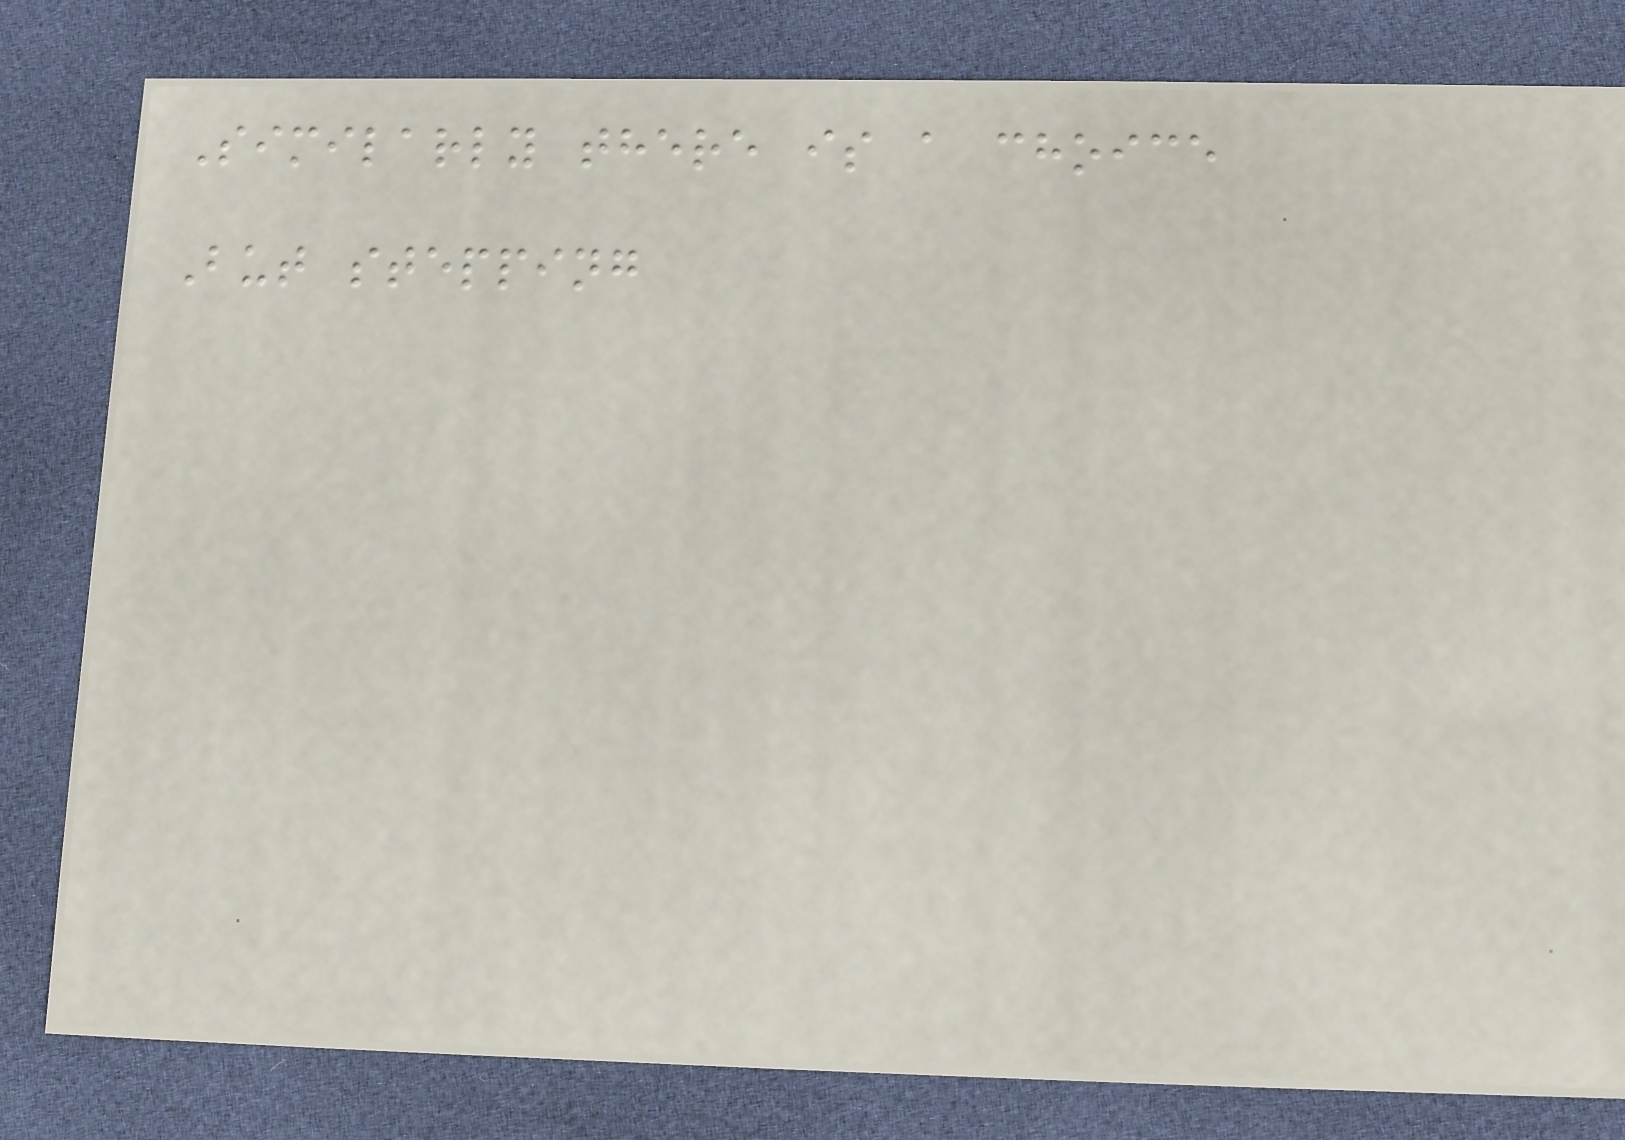Similarly there is a choice
But stepping
